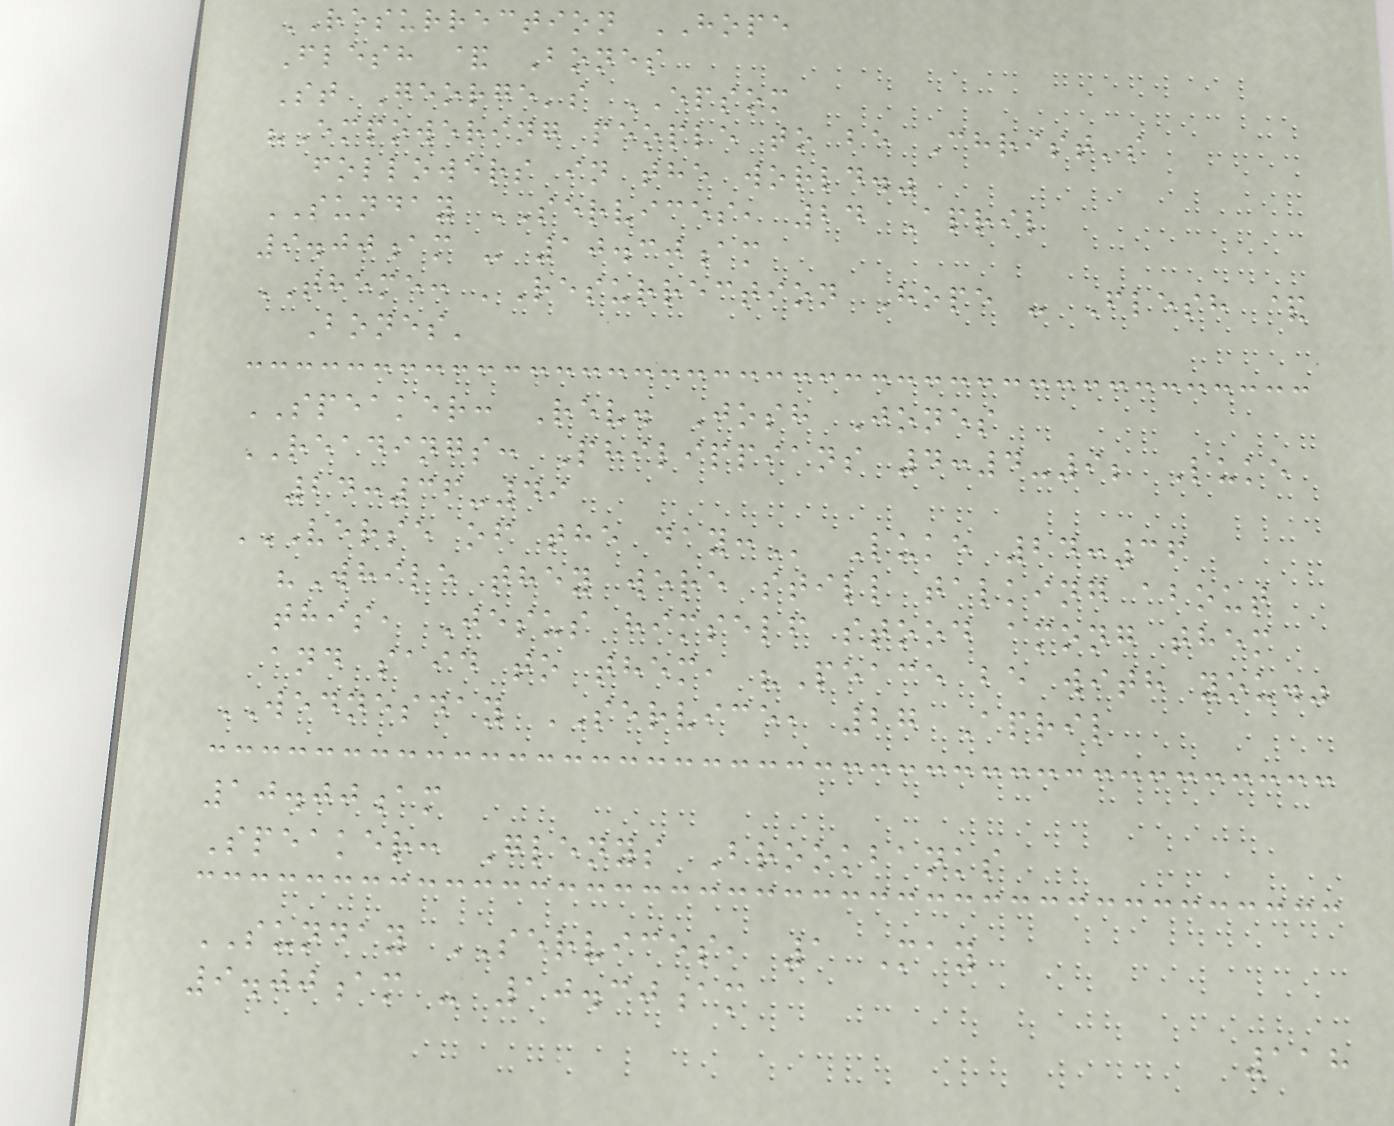RESURRECTION HOPE
Flesh & Bones
St George's EPSOM
"Empowering people to be Christ's
followers in the world."
SUNDAY SERVICES, 24 April
9.00am - 10.30am
THEME: 'Resurrection Hope - Flesh &
Bones'
SPEAKER: Rev. Josh Jones
READINGS: Philippians 4:4-9; Luke
24:36-49
VERSE OF THE DAY: Luke 24:36
"While they were still talking about
this, Jesus himself stood among them
and said to them, "Peace be with you."
WEDNESDAY SERVICE, 27 April
10.00am
Speaker: Glenys Brookbanks
SUNDAY SERVICES, 1 May
9.00am - 10.30am
118
